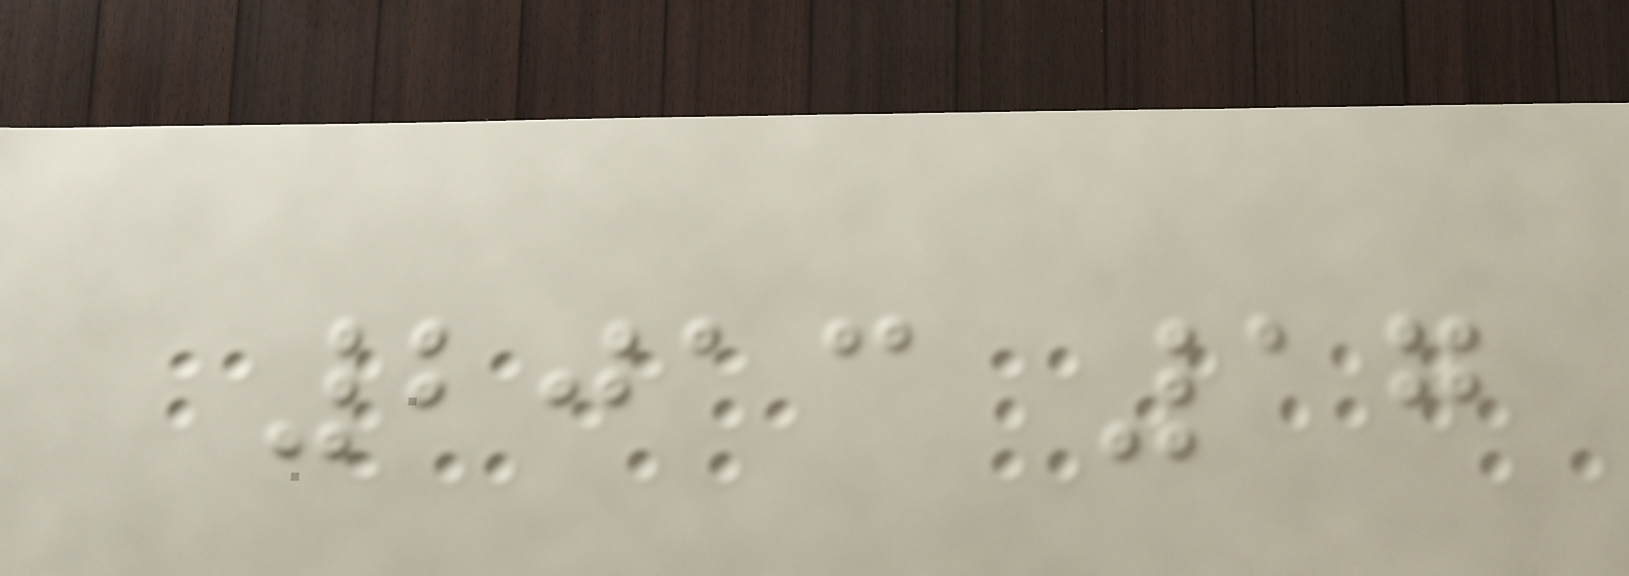2013 17
